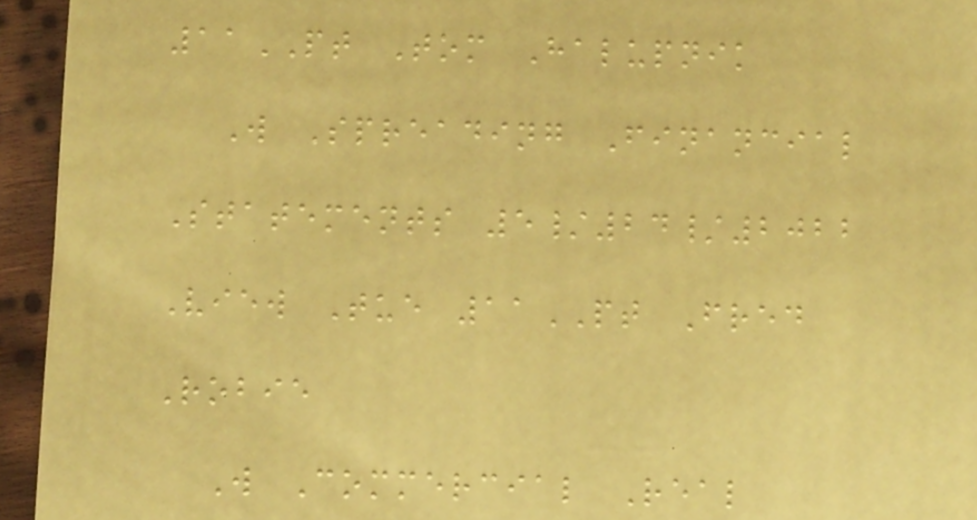11PT Tom Halupnik
W Spreading Financial
Statements 5/24/2022
View Tue 11PT Fred
Robie
W Commercial Real
